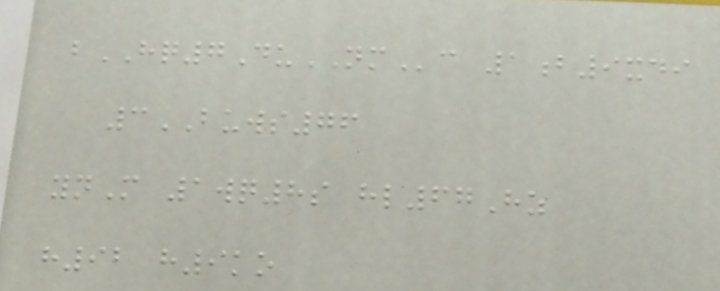bHQ7DuNMc 1b9xdi
3BUWS76
ynM 1wq8s hl67Hz
h92 h9ko
